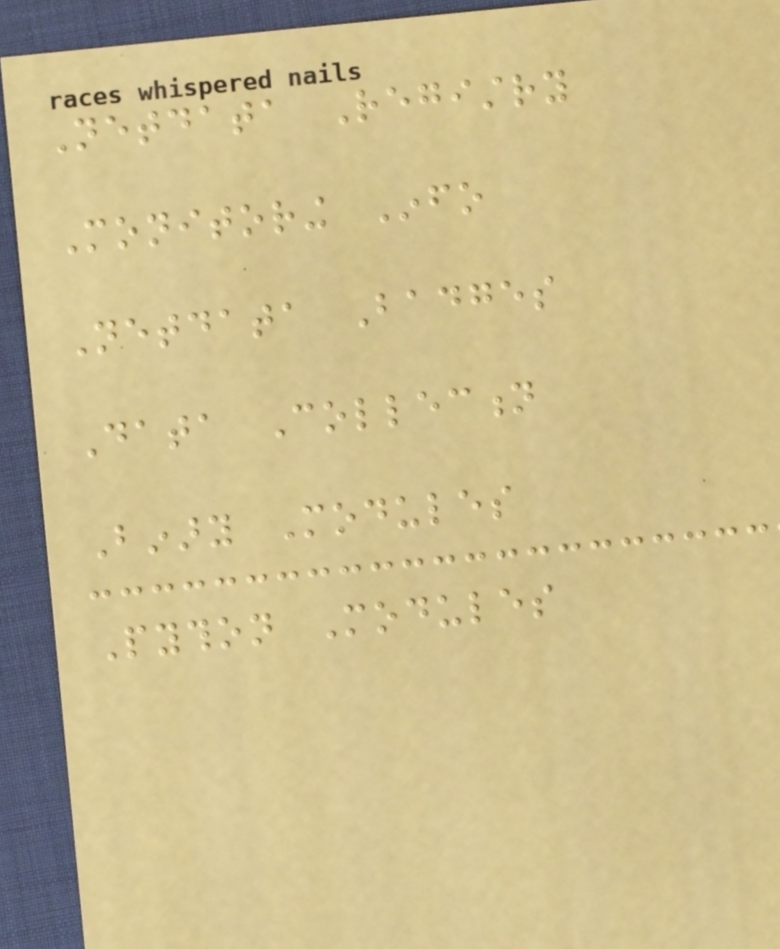Netdata Registry
Monitoring Info
Netdata Badges
Data Collection
Binary Modules
Python Modules
